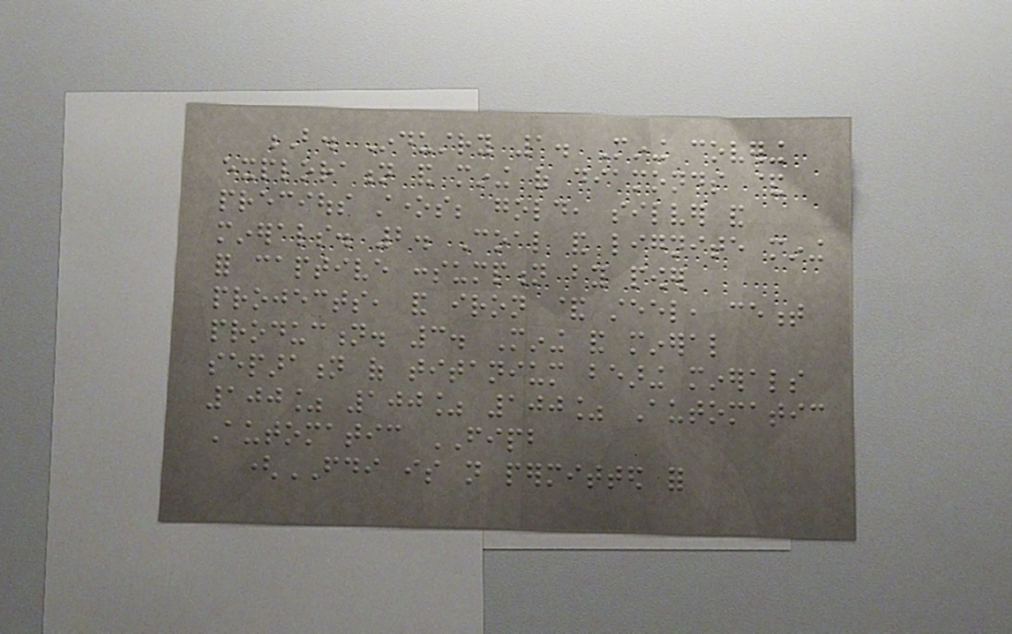B. Industry 1. Mining covering
exploration and mining of diamonds &
precious stones; gold, silver and
minerals. 2. Coal and lignite mining
for captive consumption by power
projects, and iron & steel, cement
production. 3. Mining and mineral
separation of titanium bearing minerals
100% 100% 100% Automatic
Automatic FIPB
(FDI is not permitted for
